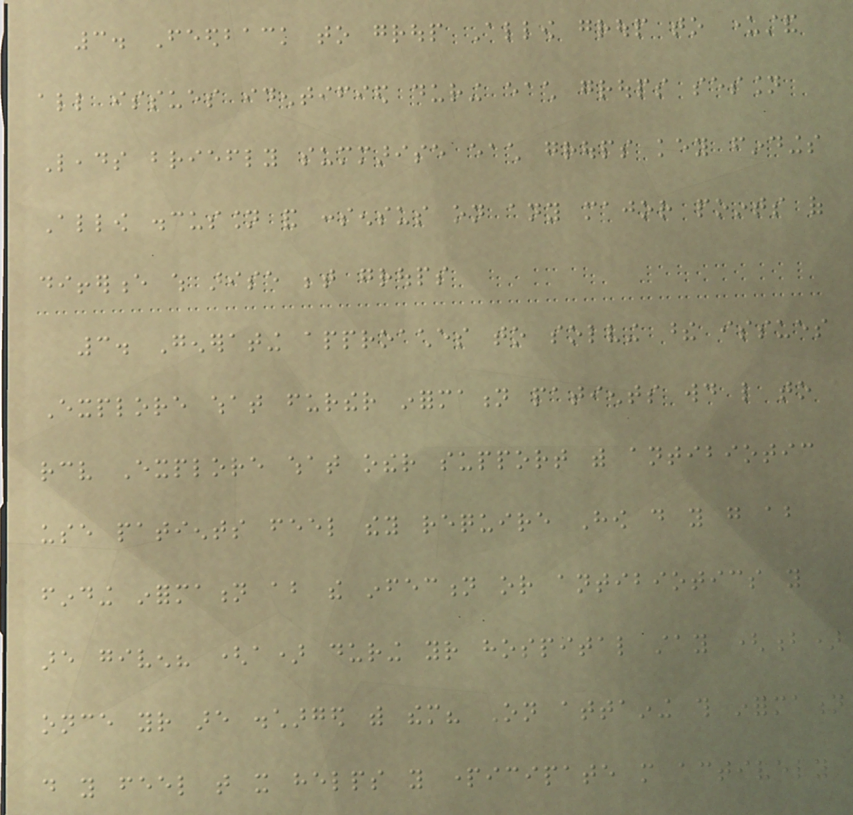3. Feedback to group Allow group to understand
all issues identified during each groups session
Leads briefly summarise each groups key findings
Allow discussion and consensus on any major points of
difference which arise between groups
3. Generating approaches to solving these issues
Explore what further information patients would like to
receive Explore what other support with antibiotic
use patients feel they require How do you go about
finding information about the infection or antibiotics you
are given? (a) during your hospital stay (b)
once your are discharged with them? On attaining this information
do you feel that it helps you participate more actively
